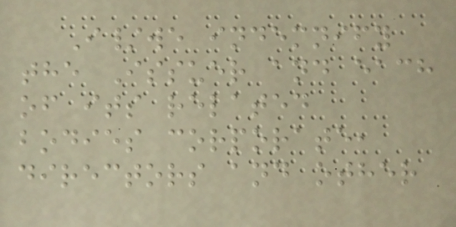I/we indemnify
the Issuer and each
of its related
bodies corporate,
directors and other
